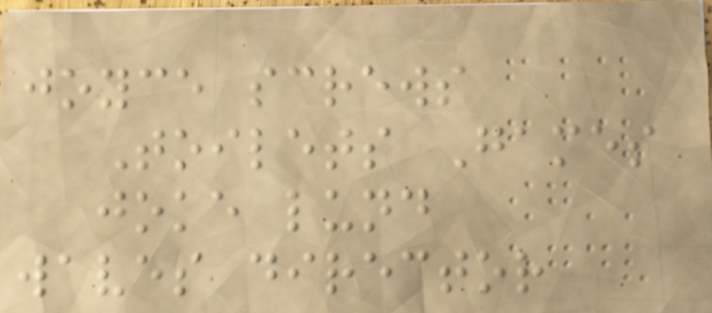joyce screws
Toilets Games
joke lund
waves director
